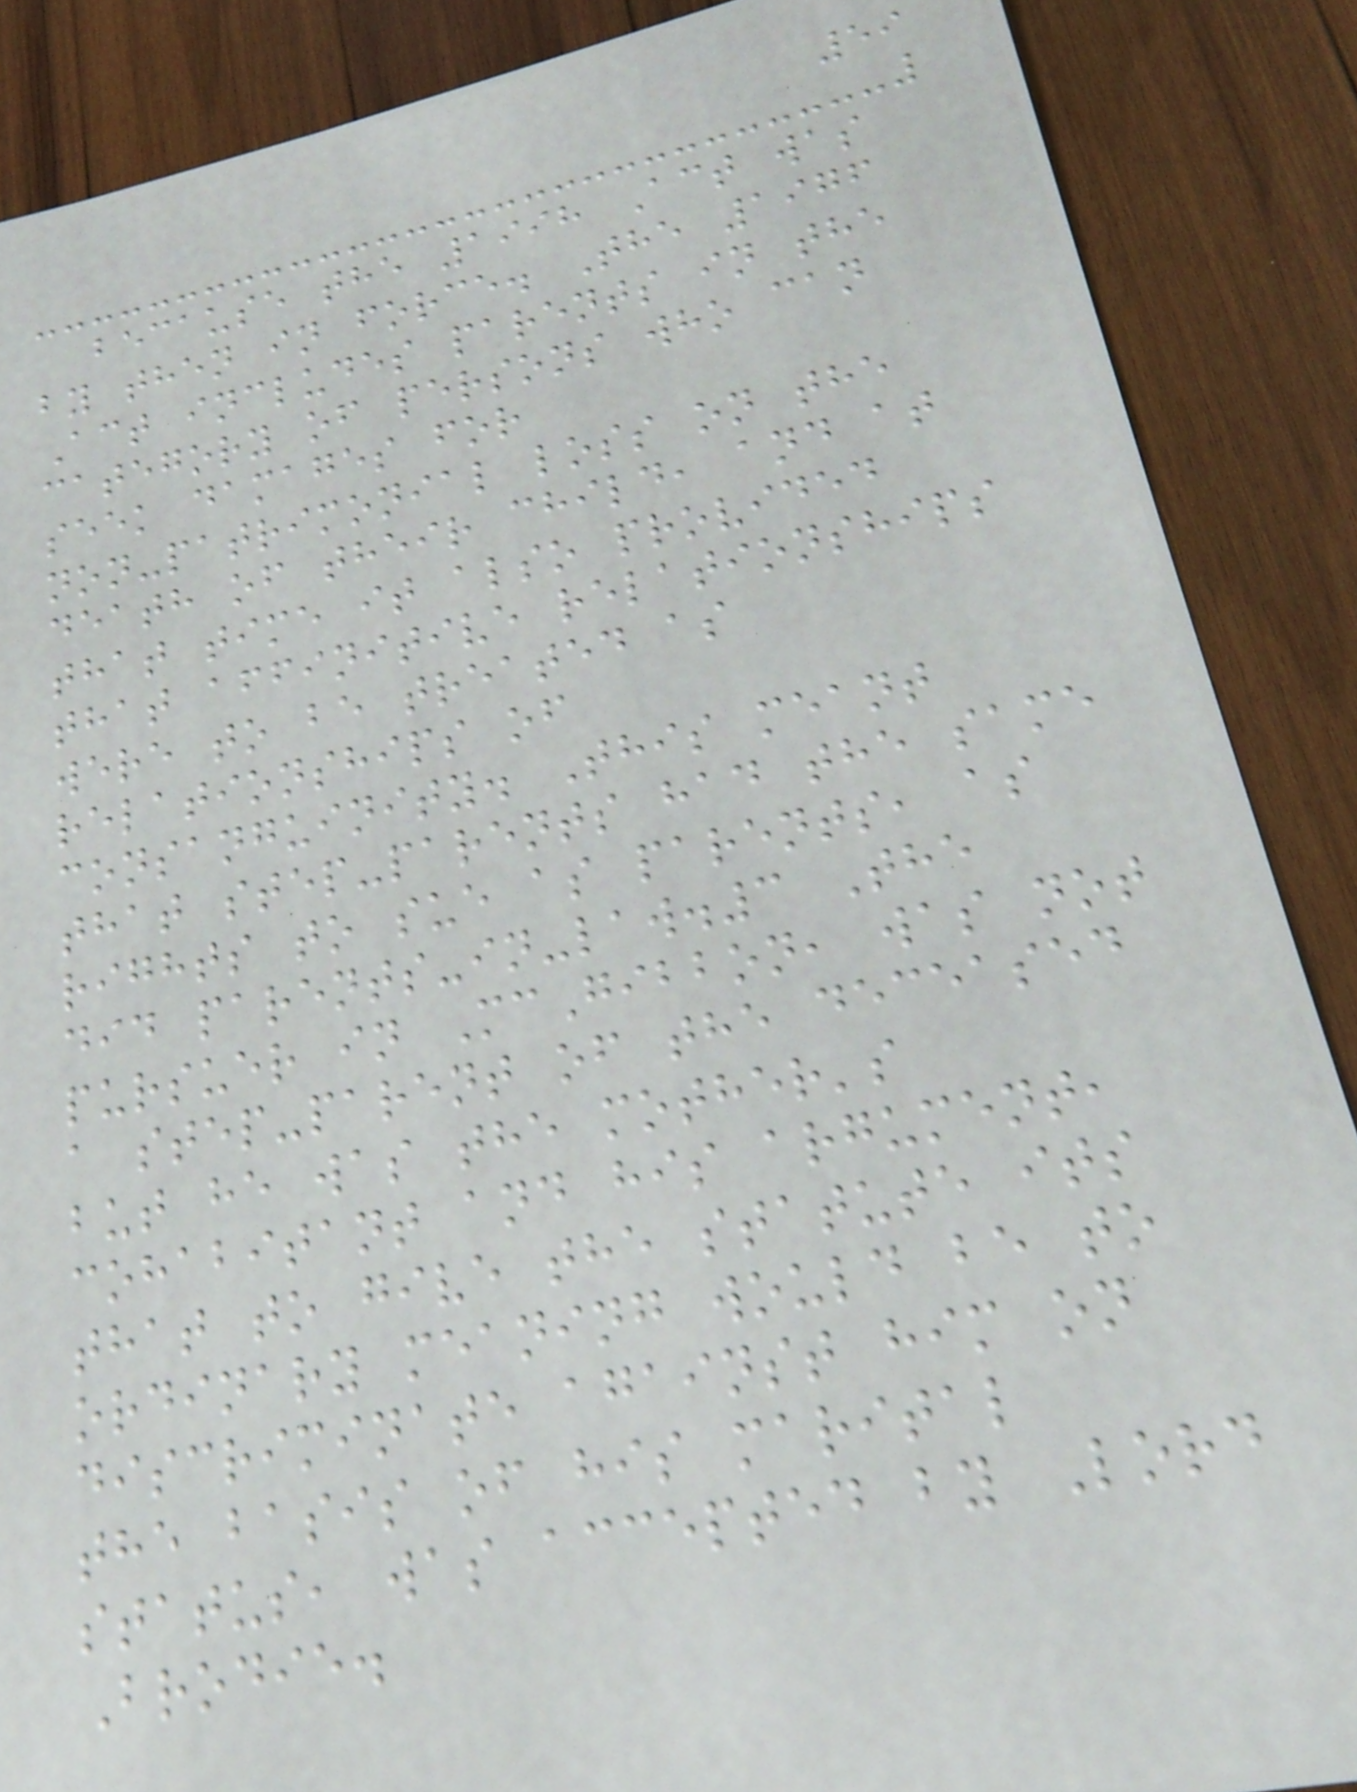59
because the 1998 Act was
by then in force. The 1976
Act includes parents in the
category of persons who can
seek damages for
non-patrimonial loss on the
death of their child, and at
that time it also provided
that affinitive relationships
were to be treated as
relationships of
consanguinity. This meant
that step-parents had the same
rights to sue as parents, as
did parents-in-law.3 The
pursuer in McGibbon, was not
a step-parent of the deceased
but he was the mother's
cohabitant and his argument,
that to give the statute its
ordinary meaning would be to
discriminate against him on
the basis of his marital
status, was accepted by Lord
Brodie.
